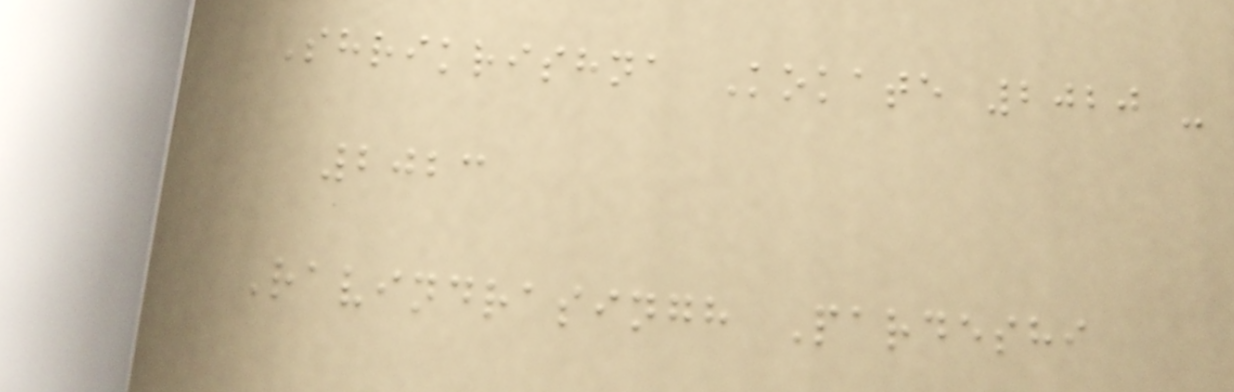Shrikrishna Kokate 2020 -
2023
Ravindrasingh Pardeshi
